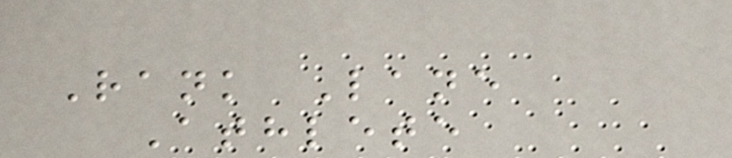Rank Lane
Athlete
